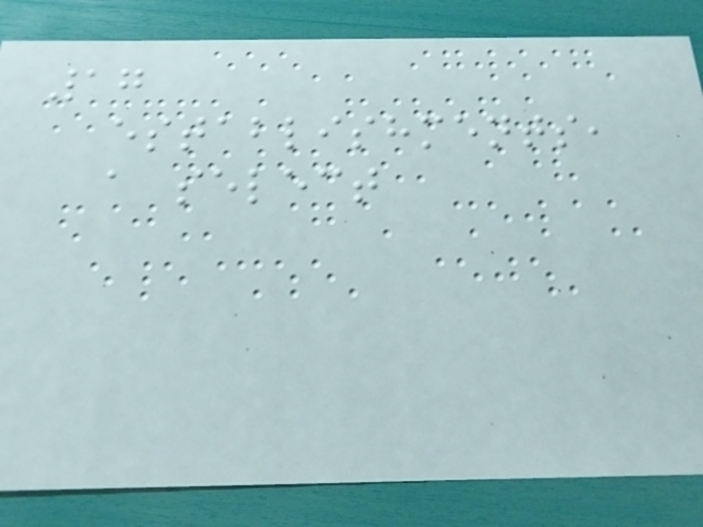17
establishments,
a select
